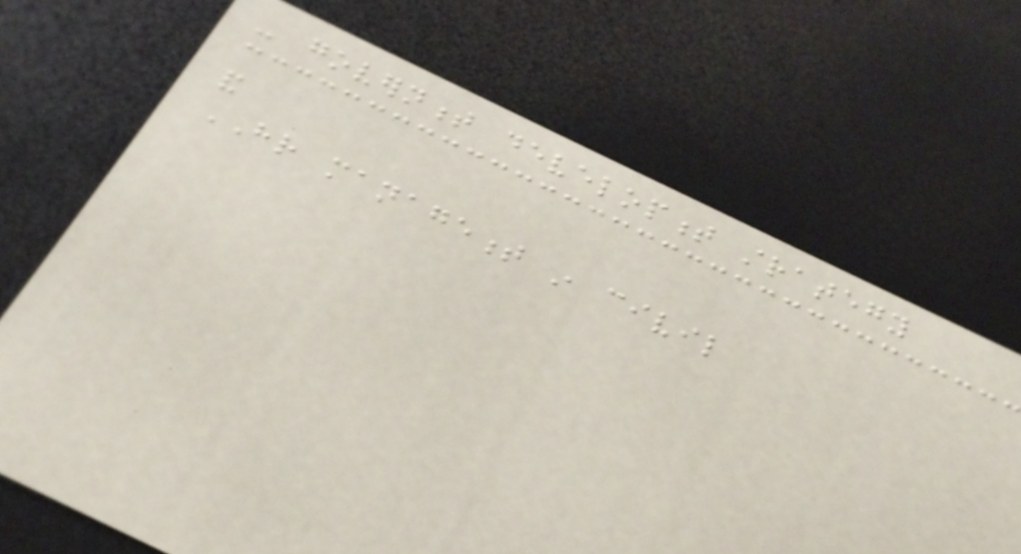- government development strategy
and
HR management in civil
